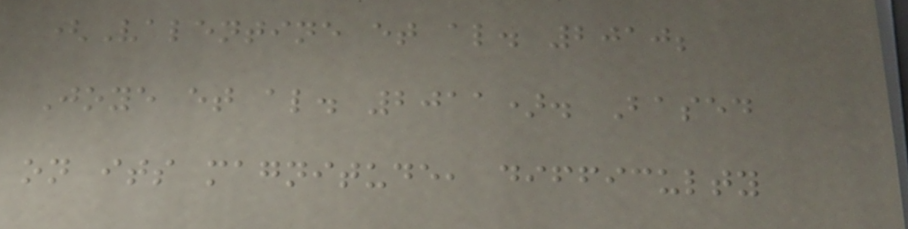(Valentine et al. 2010;
Joye et al. 2011). Based
on its magnitude, difficulty
